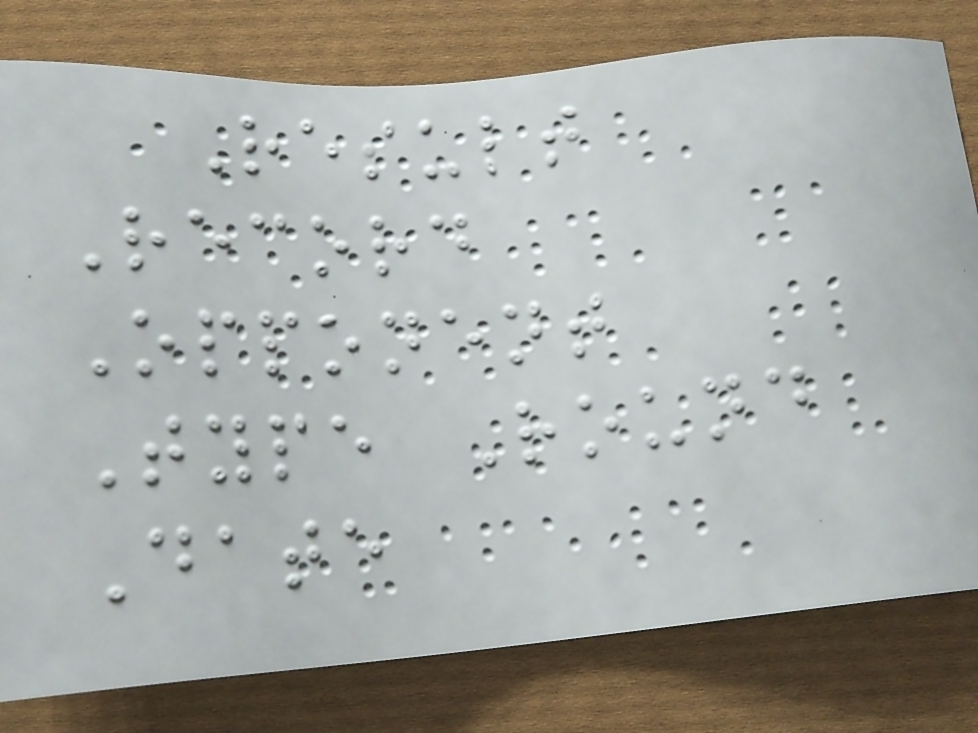Result
Record
Opponent
Type Round
Date
